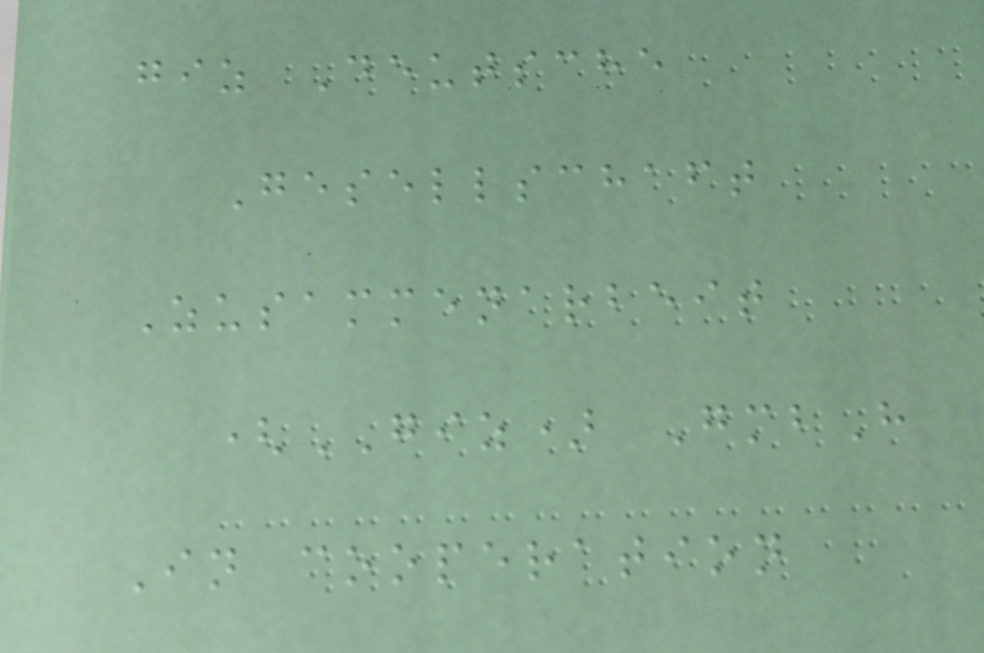giz Deutsche
Gesellschaft
Zusammenarbeit
(GIZ) GmbH
In cooperation
